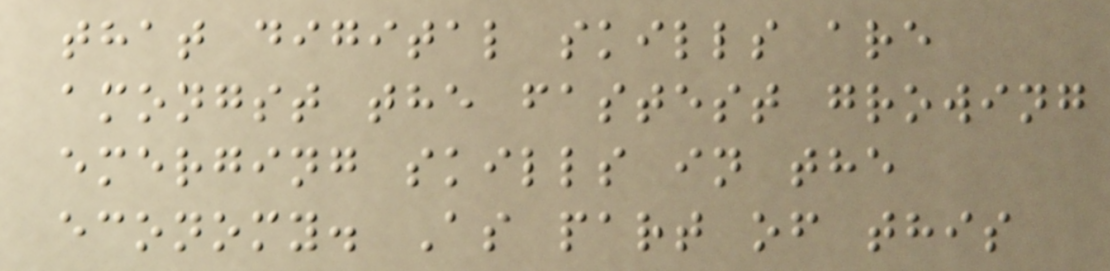that digital skills are
amongst the fastest growing
emerging skills in the
economy. As part of this
